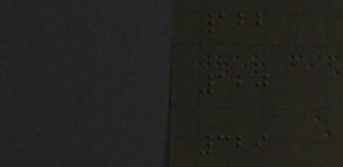122
120
329
